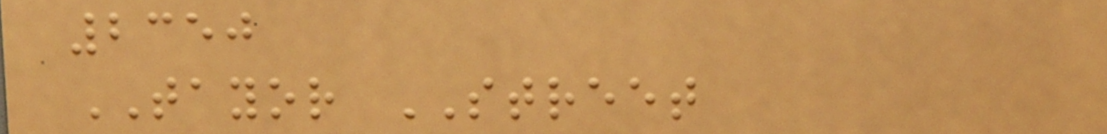2350
TAYOR STREET
